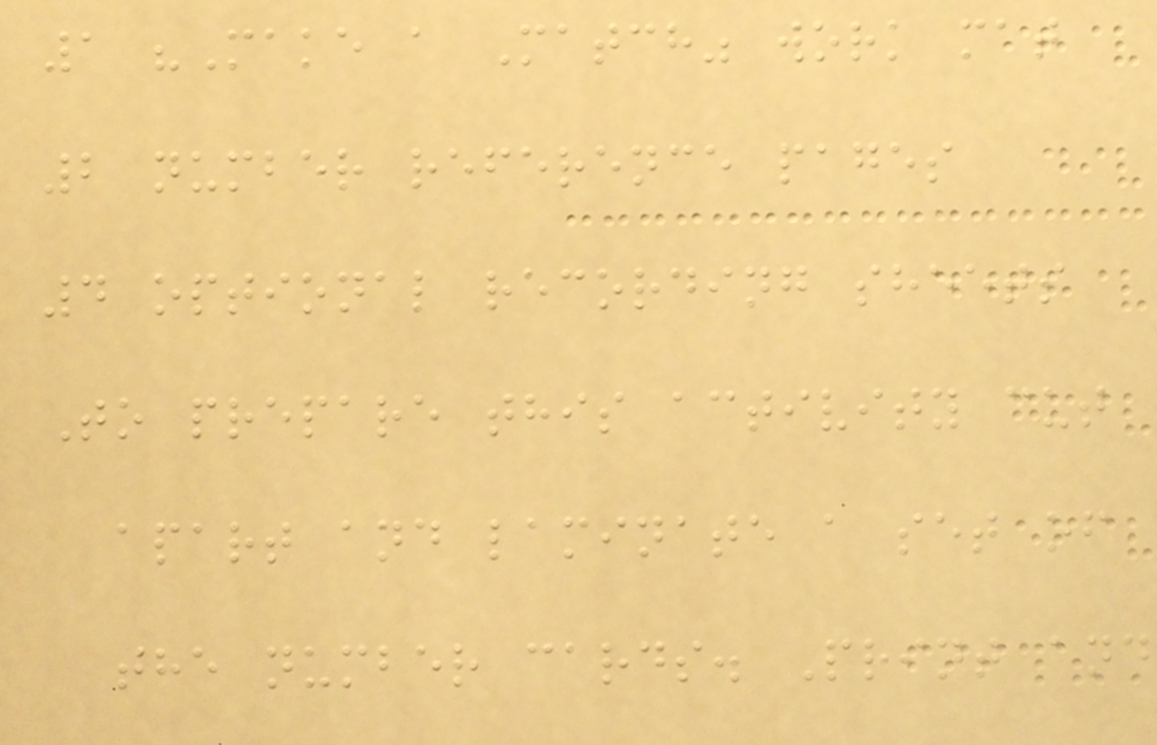1 "Make a Match" work mat
2 number reference pages
4 optional recording sheets
To prepare this activity cut
apart and laminate a set of
the number cards. Print and
